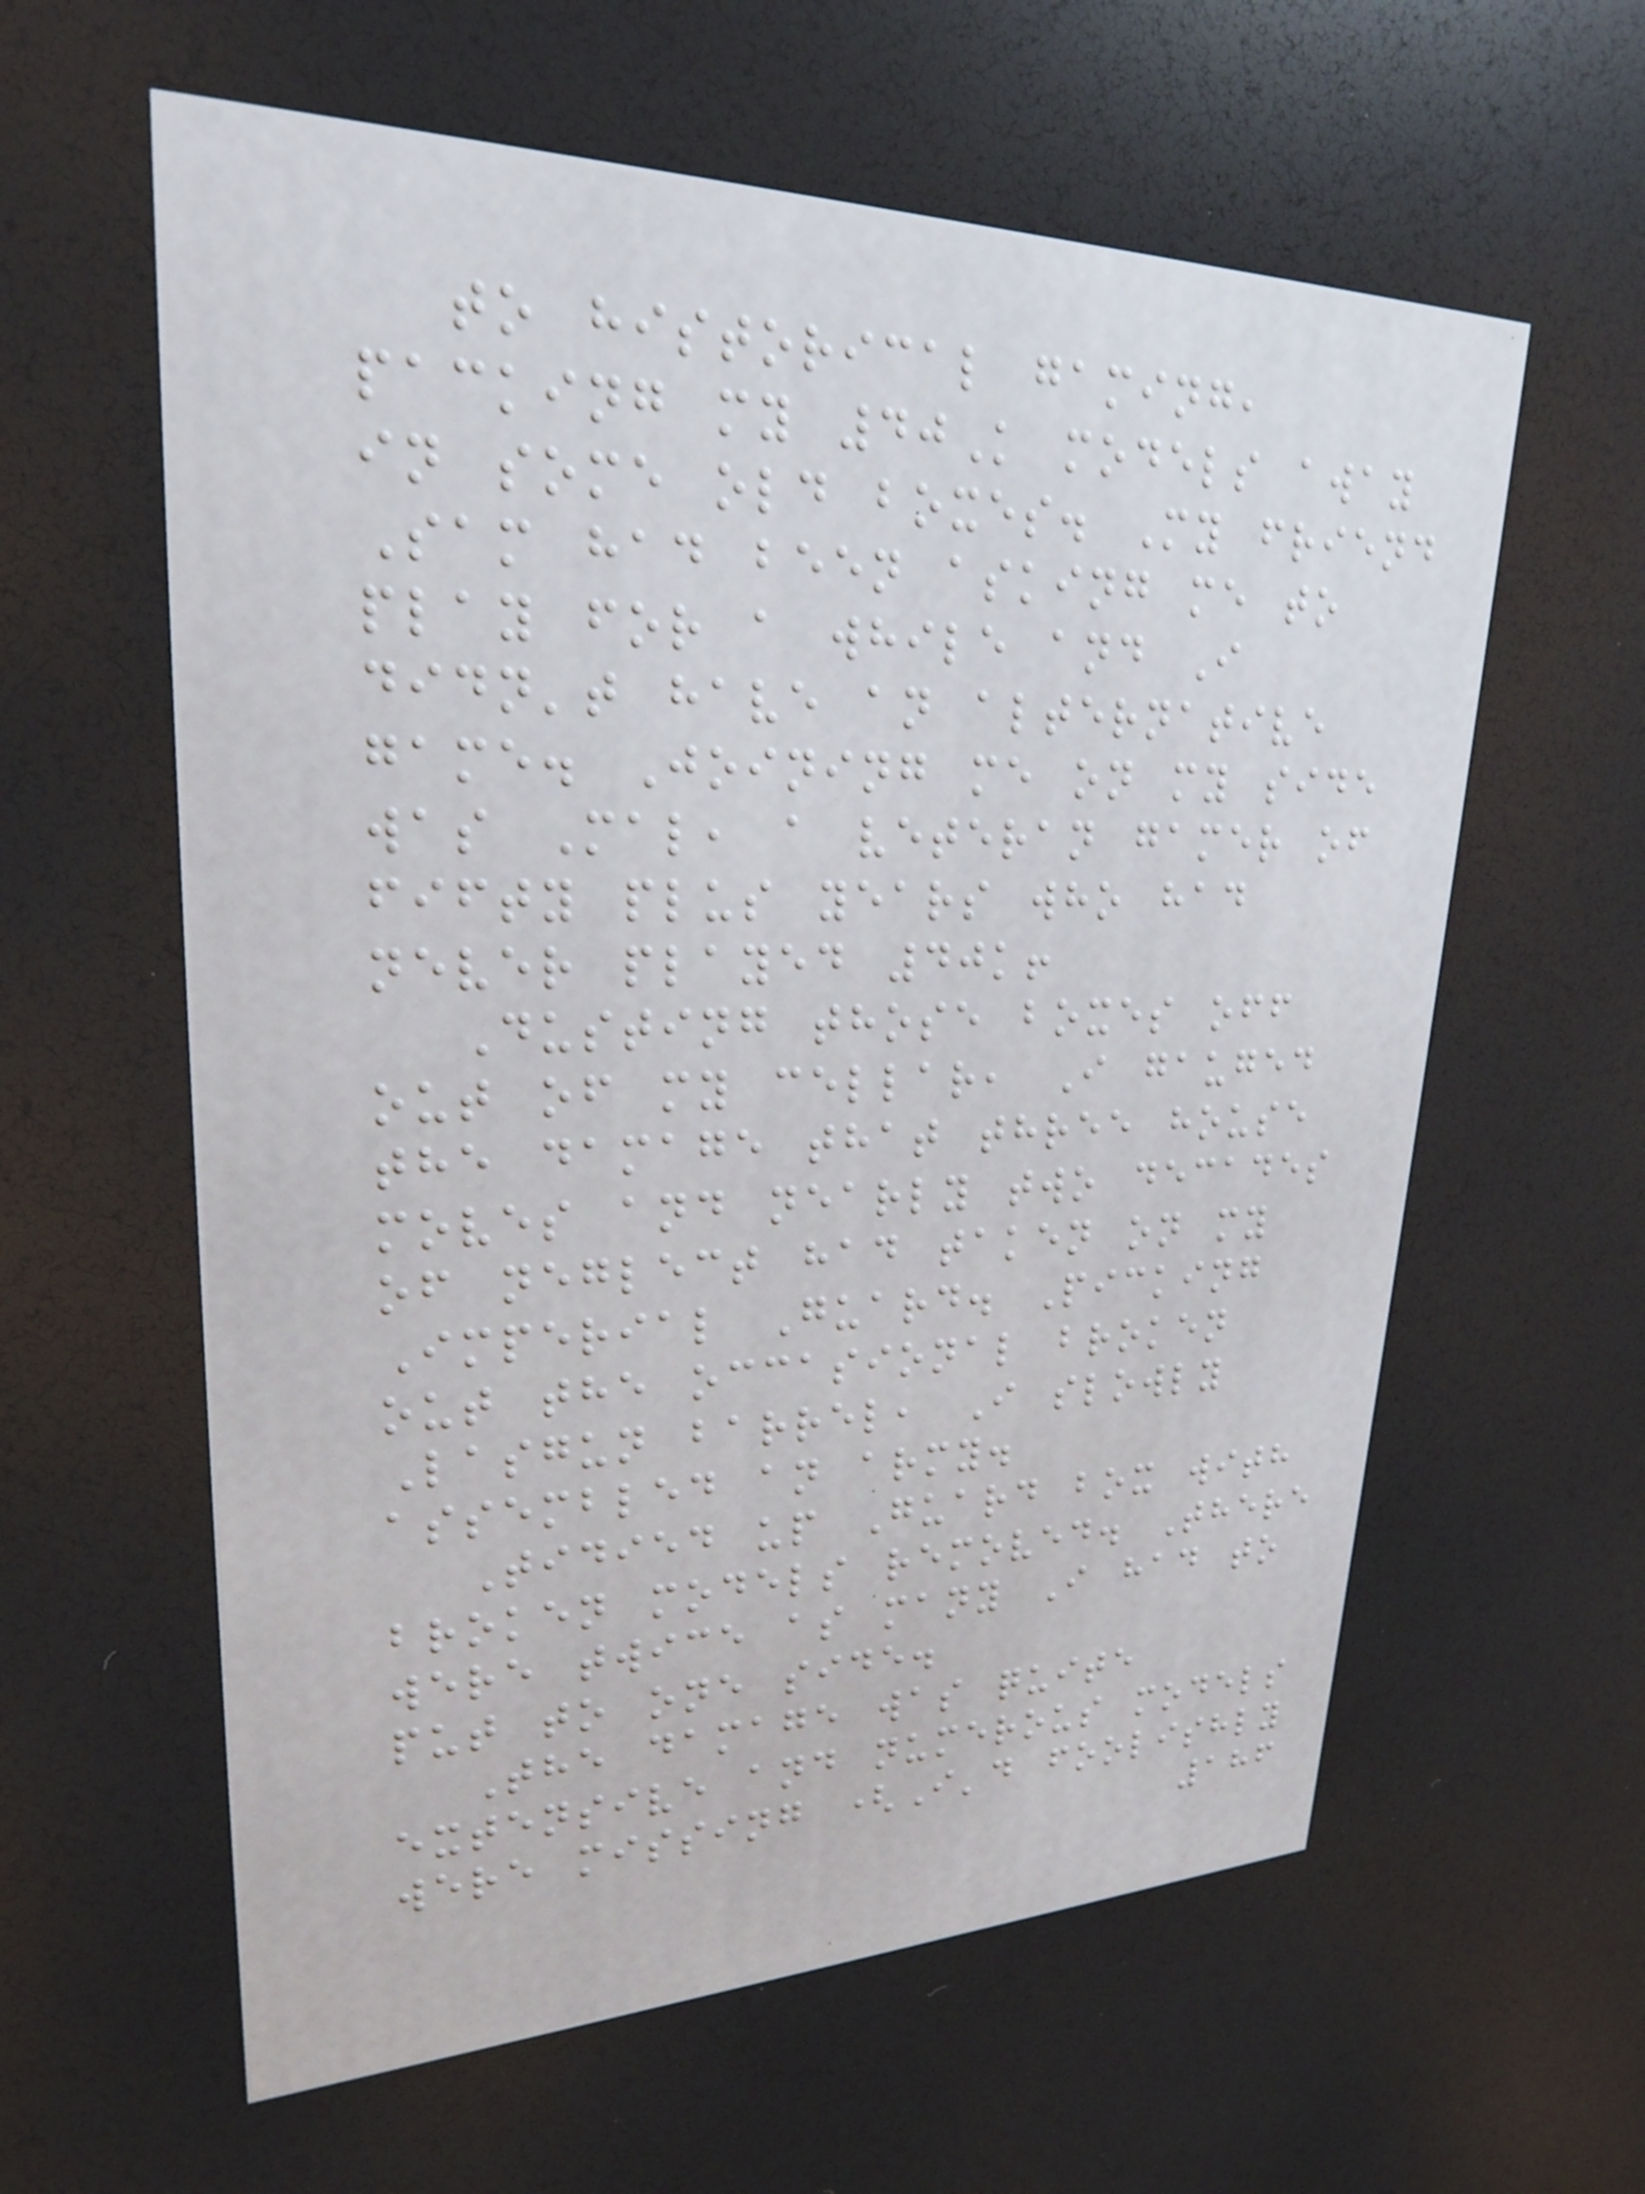to historical gaming,
packing my 40K models away
in some old boxes. My friend
Sam had been asking me to
play for a while and I
didn't have an alternative
game. Joining me on my side
was Mal, a veteran gamer of
fifty plus years who had
never played 40k!
Dusting those boxes off
out of my cellar, I gauged
the damage that three house
moves and nearly two decades
of neglect had taken on my
Imperial Guard. Picking
out the occasional broken
Lasgun barrel, I slowly
assembled an army.
Tidied up Guard box with
broken models removed. There
were twice as many I had to
put to one side.
The damage was quite
extensive and numerous models
were missing (I'd foolishly
186
